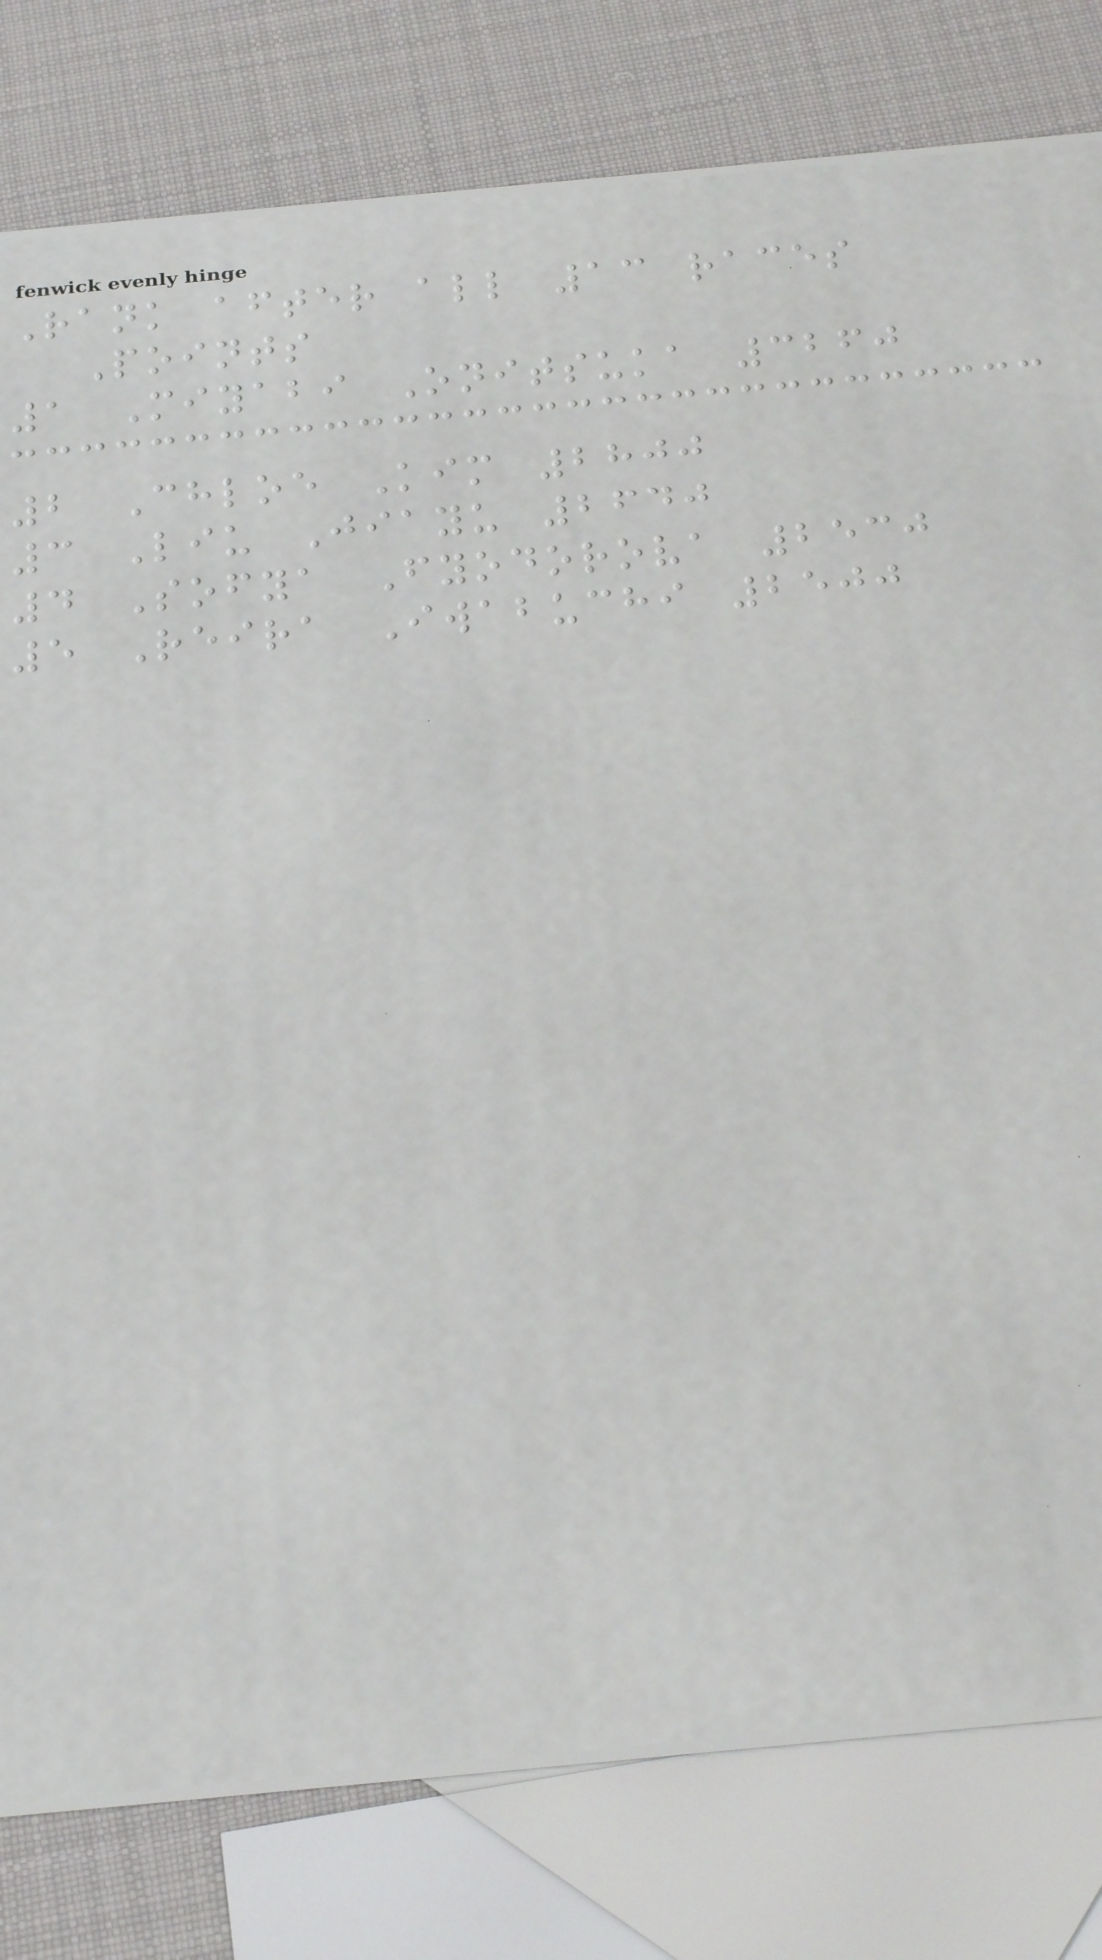Rank after all 13 races
Points
1 Miyabi Onitsuka 3260
2 Chloe Kim 2800
3 Liu Jiayu 2640
4 Sofya Fyodorova 2530
5 Reira Iwabuchi 2500
